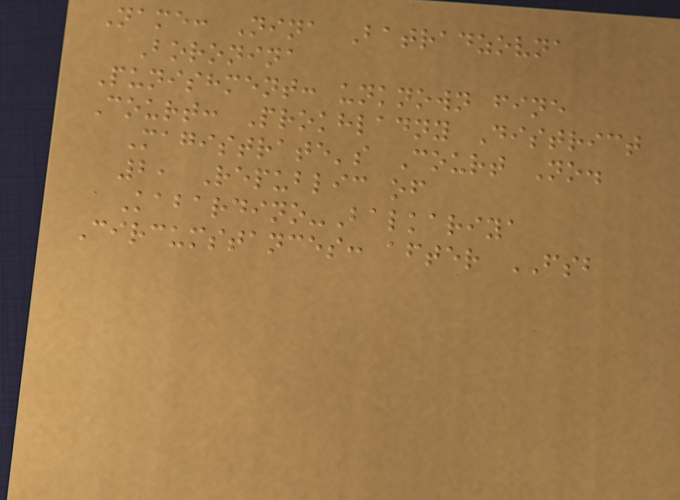Name: Nina Batradzovna
Boronina
Punishment: unknown fine
Court: Prokhladny District
Magistrate's Court No.
2, Republic of
Kabardino-Balkariya
Circumstances: after FSB
